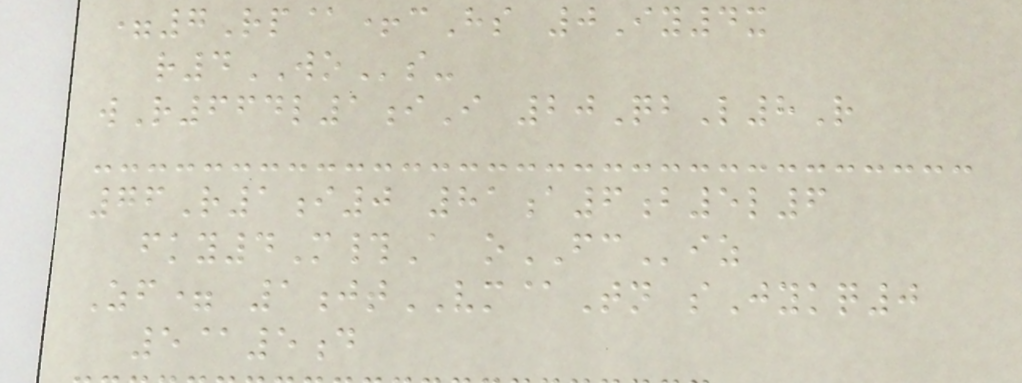=7Rp@+cHs 0Iy4x
r4WOs-
wR664l1iI 20QbL8R
76R1i0 81a6b5l6
fky4M#A oFCiz
Zf= 1jtVM@Tn sJykq0
5@5d
